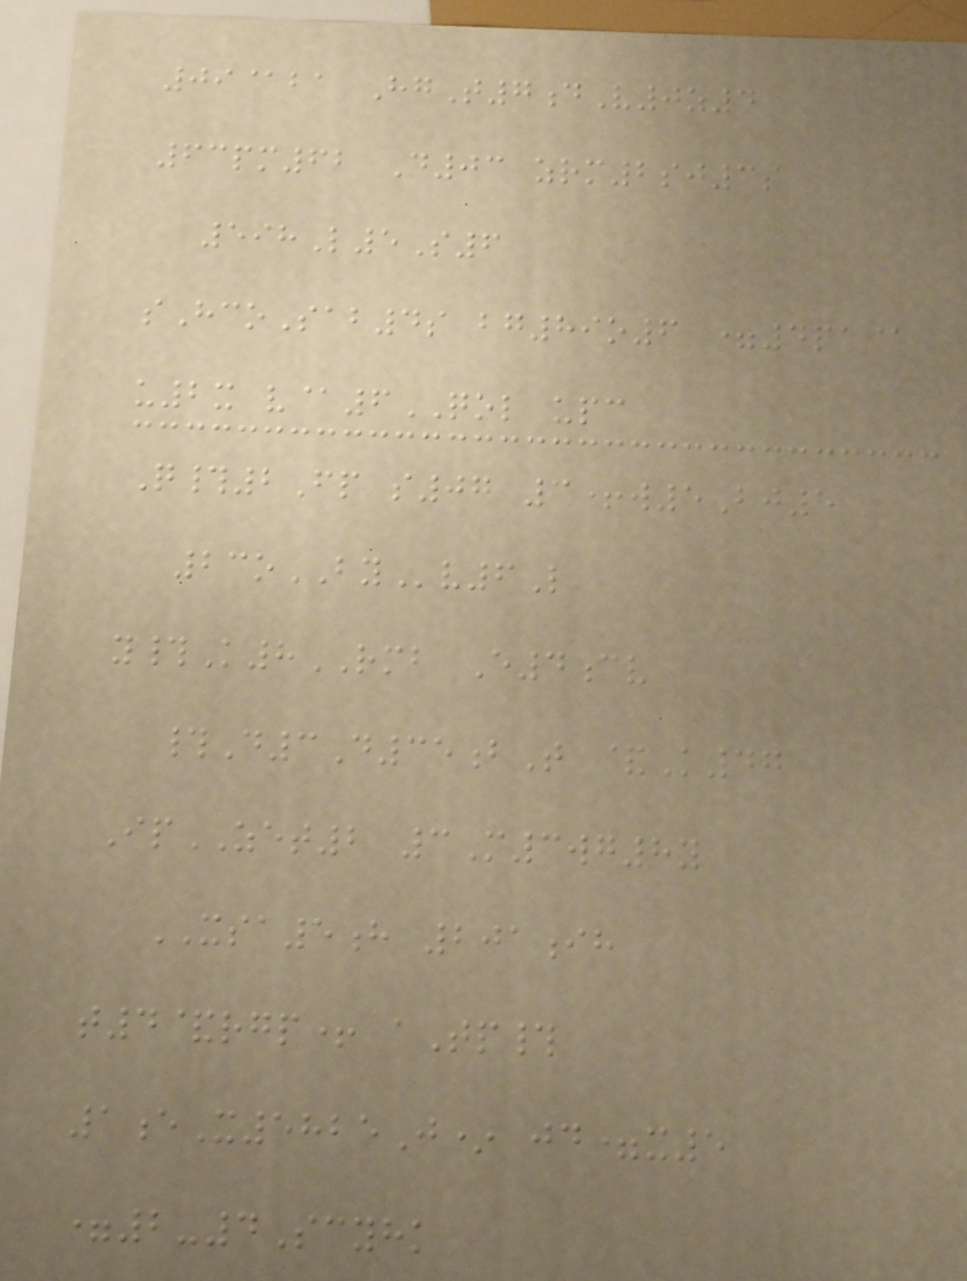09@ba HgT7dV0z4
63pm62 D03 zrm2sj3s
598L5S6
sHcoSab4s bg89o6 =4pa@
u2x v@6QOL upc
Q#2Fp s07 3+w5Bj5
23oBYv6L
y#K8RMB E4cv
#D3D35bT &K47
IpZET2 3M3wg8y
XSA5h 201ih
t4&rgp+ aTp#
1eX5825J* jd=x5
=2-4Scyhk
